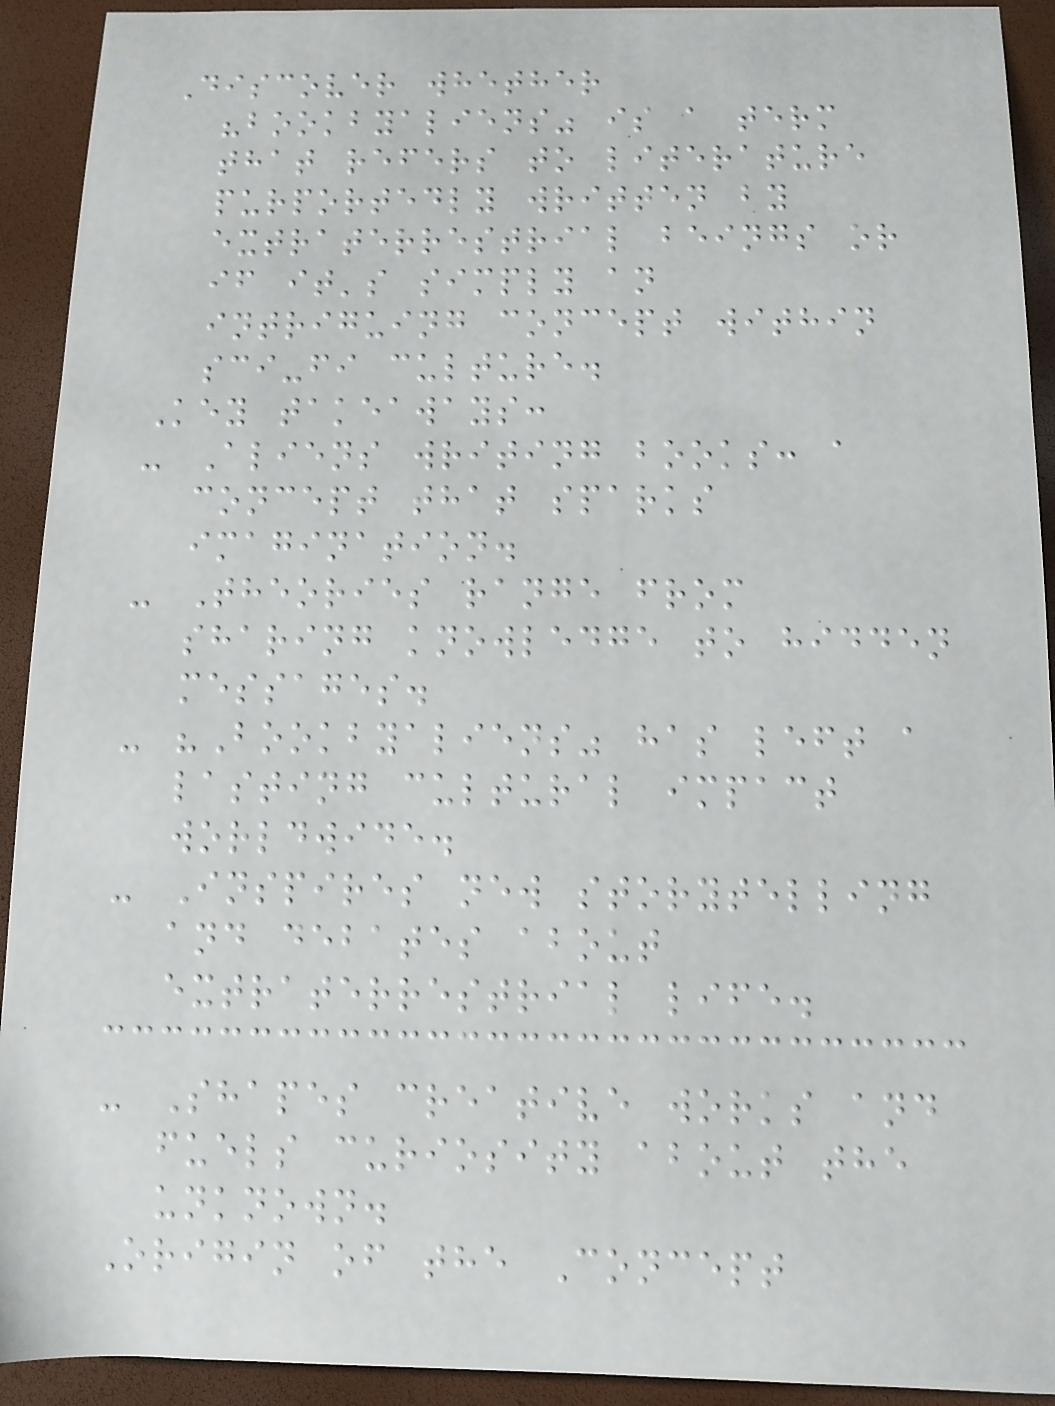Discover whether
"bookbyaliens" is a term
that refers to literature
purportedly written by
extraterrestrial beings or
if it's simply an
intriguing concept within
sci-fi culture.
Key takeaways:
- Aliens writing books: a
concept that sparks
imagination.
- Theories range from
sharing knowledge to hidden
messages.
- "Bookbyaliens" has left a
lasting cultural impact
worldwide.
- Inspires new storytelling
and debates about
extraterrestrial life.
- Shapes creative works and
fuels curiosity about the
unknown.
Origin of the Concept
